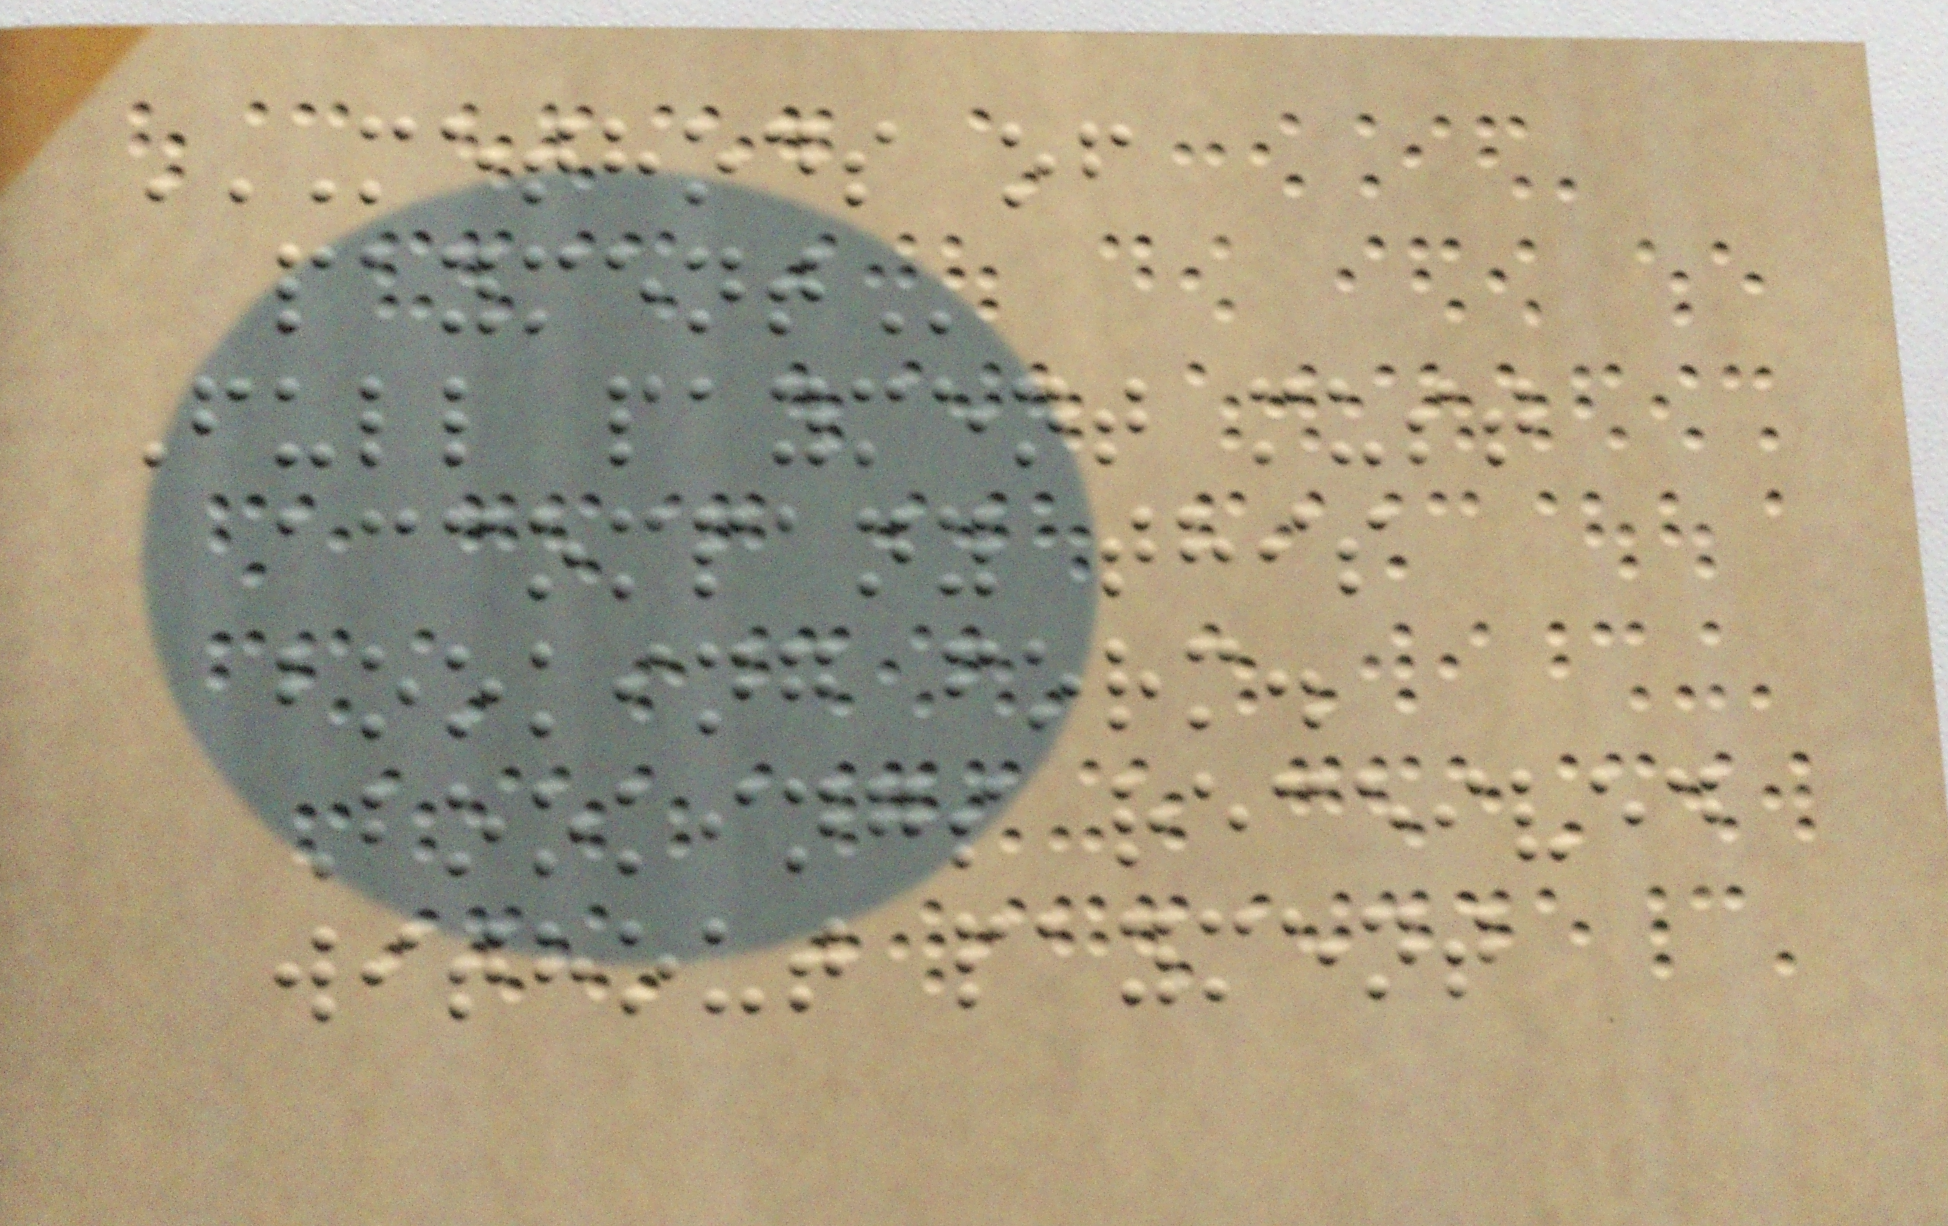METHODS OF
PAYMENT
Full payment must
accompany this
booking form.
Bookings received
without payment
